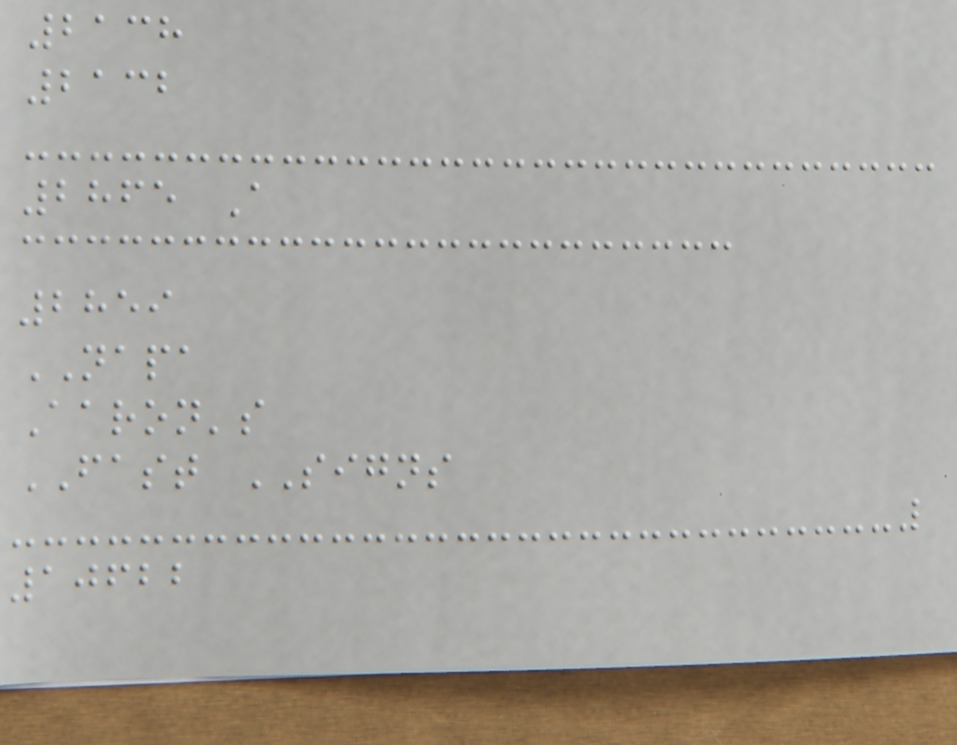2138
2132
2865 A
2859
NAPA
Aaron's
FAST SIGNS
10622
